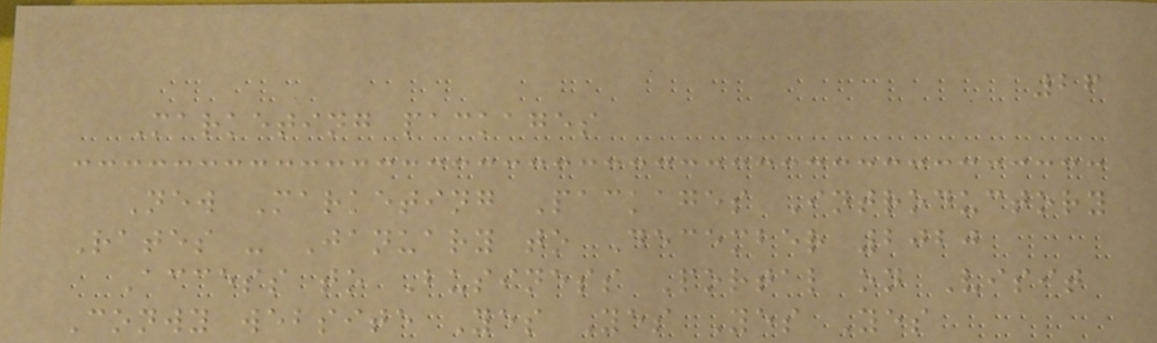26
Marketing packages
New Marketing Packages Introductory
Rates - January to December 2020
Access to Business Portal on Visit
Conwy website Yes Yes Yes Yes
